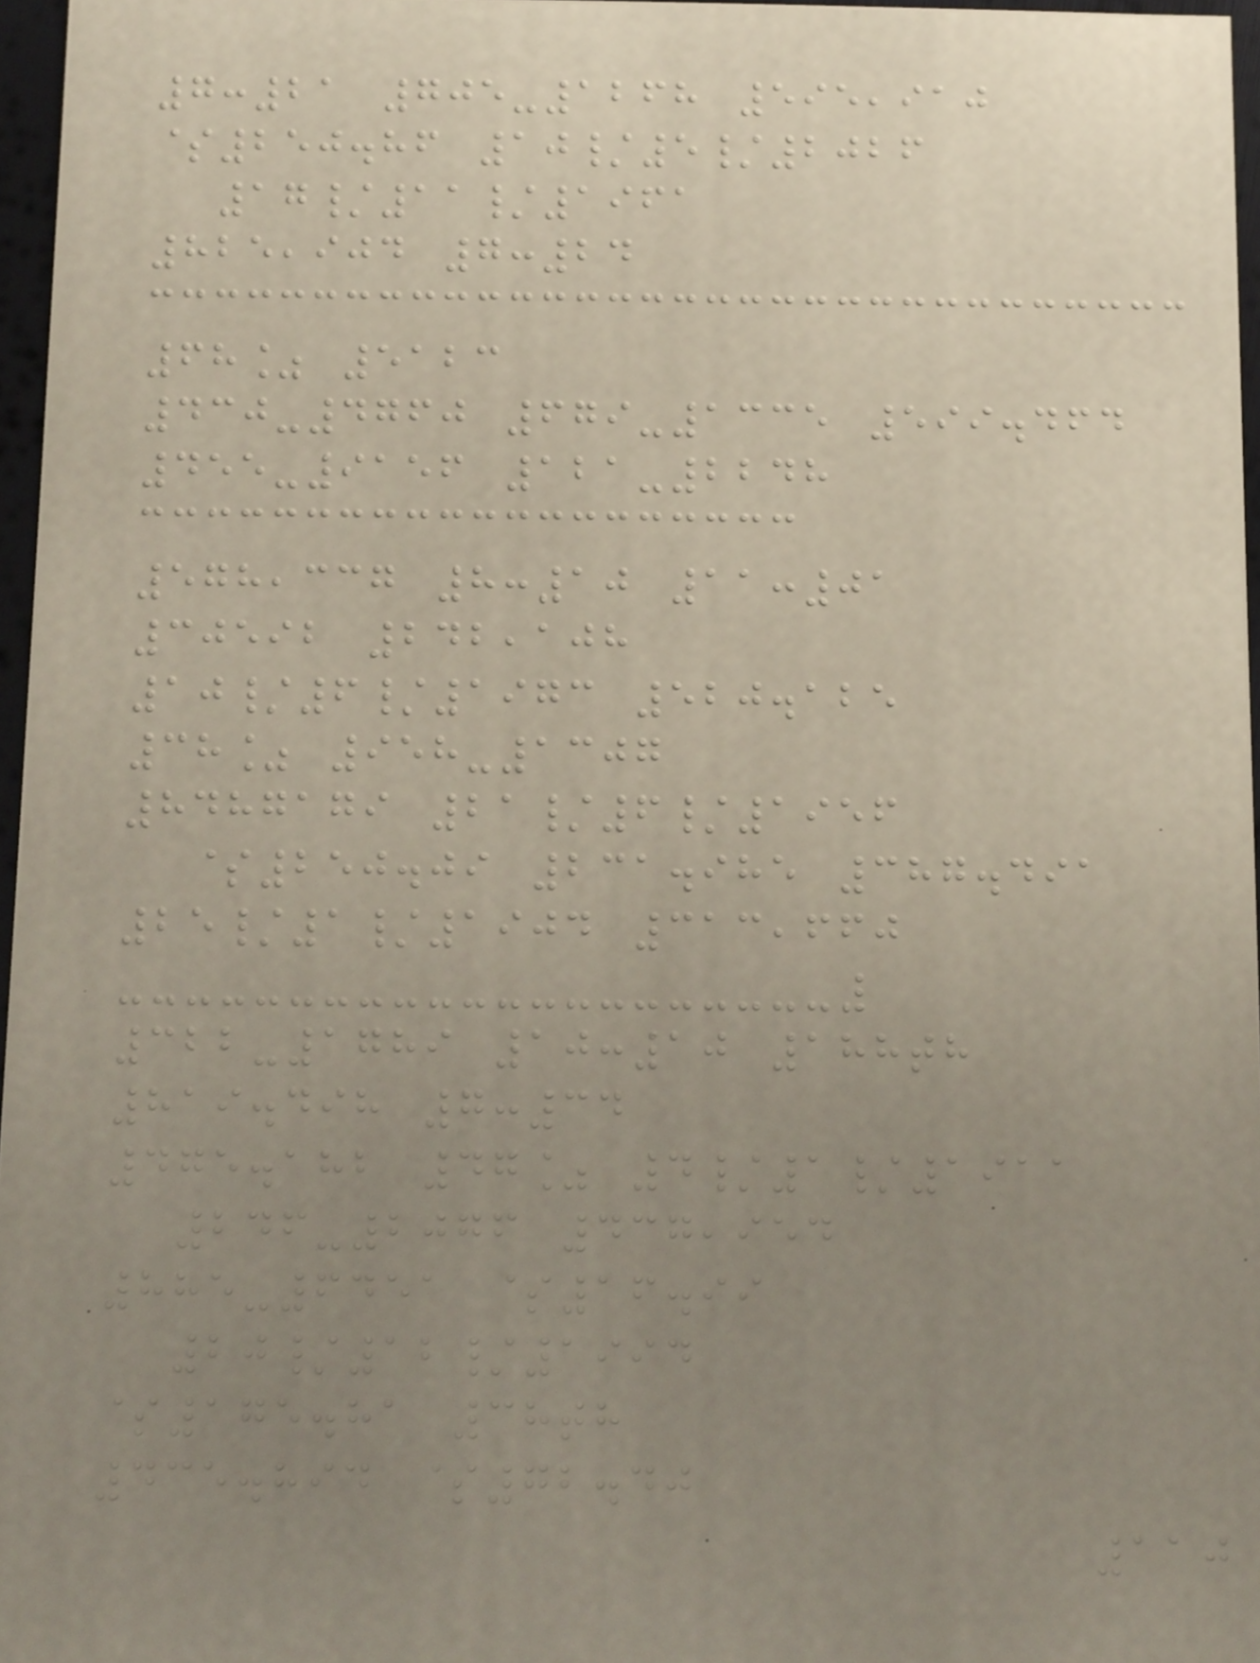7:21 705-1268 595,910
$250.86 10/5/2026
17/11/1961
825,904 7:24
68% 5123
430-4760 679-1335 599.464
455-9156 121-2248
578,337 8:10 11:01
30592 242,108
10/6/1973 520.125
38% 958-1307
8487179 21/6/1956
$250.09 231.985 387.491
25/1/1904 313,660
322-1789 10:10 188th
819.498 7:34
475.182 47% 4/1/1911
246-2076 437,954
885-6451 $16.99
20/12/1994
$175.81 38th
435.894 $72.40
110
